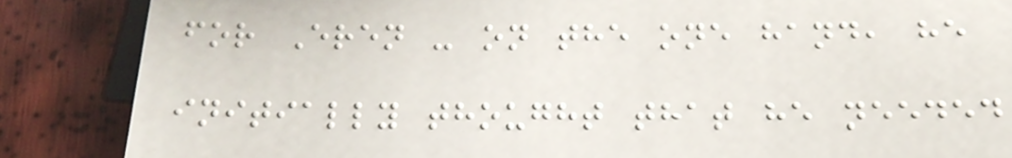for Eren - on the one hand, he
initially thought that he needed
